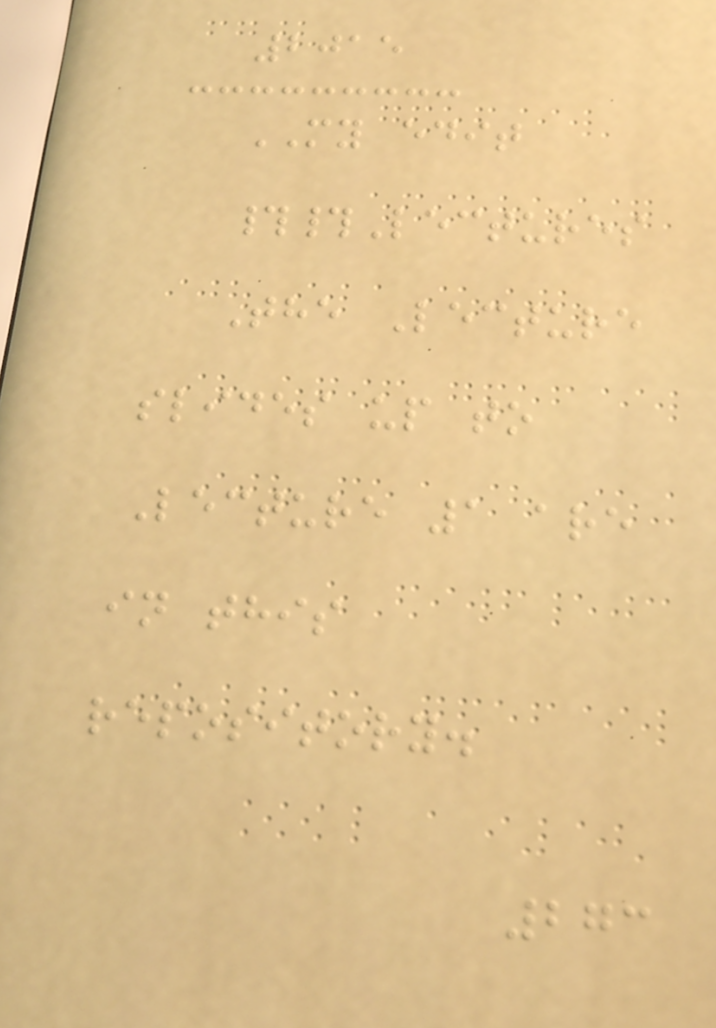2015
MY edit
##Lectures
The Lecture
slides up to
Lecture 1 are
in this
repository.
273
